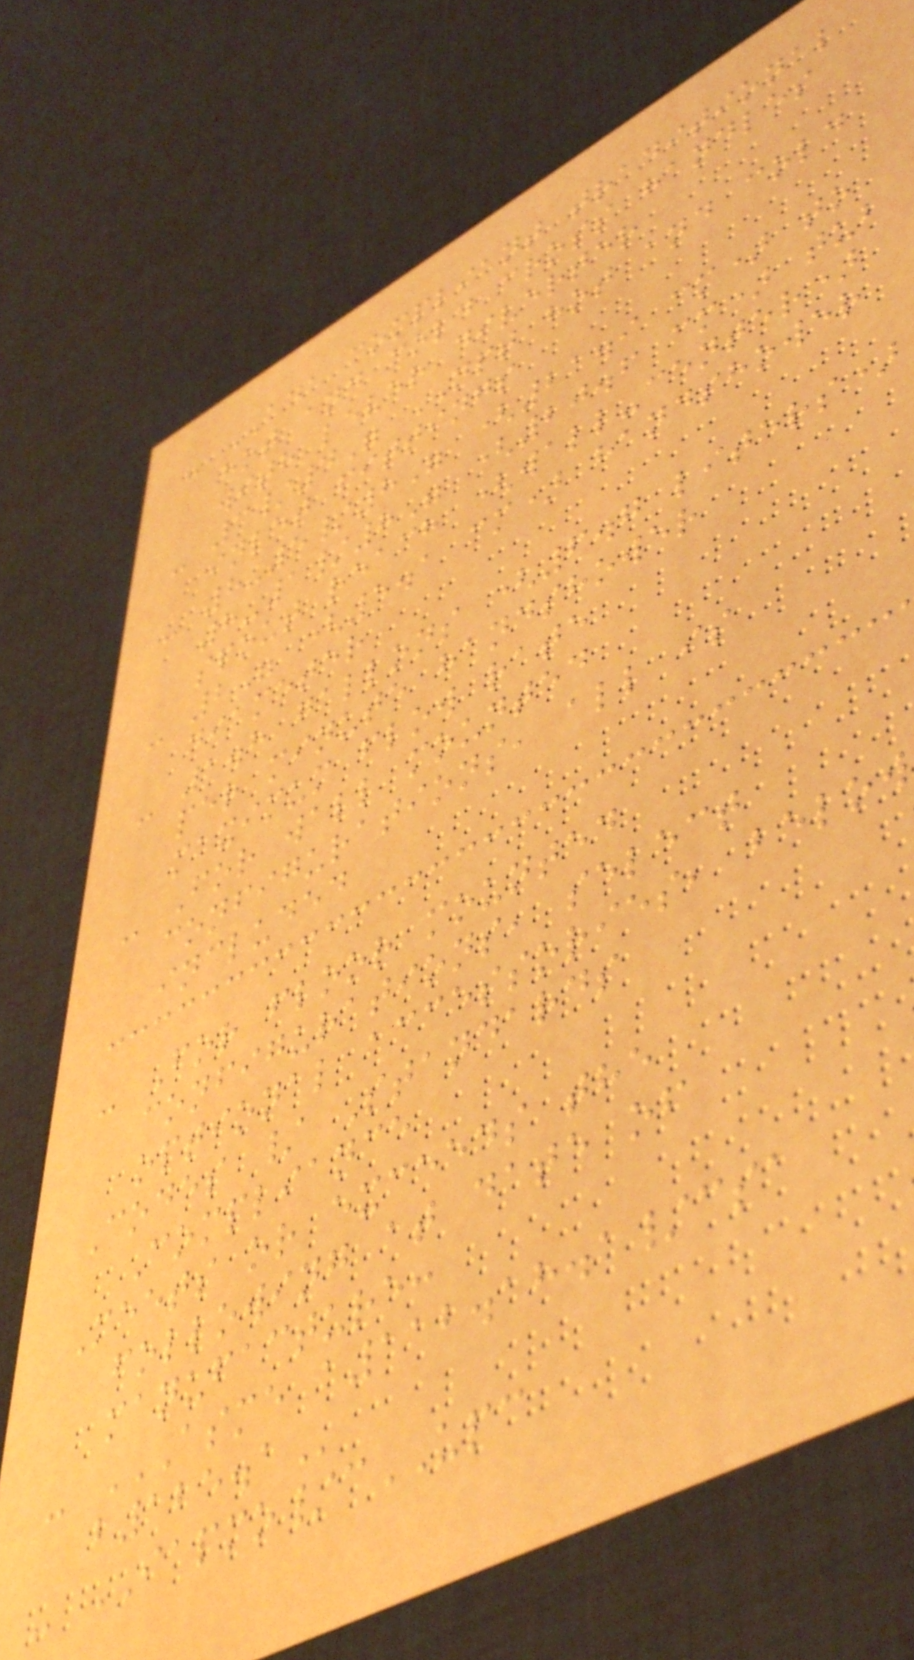- ADA compliant traditional
hot and cold cross handles
with lever diverter
- 3/4" NPT hot and cold
inlet fittings
- 8-5/8" (21.9 cm) to
8-1/8" (20.6 cm) tub
spout reach (wall-center)
- 2" (5.1 cm) handshower
diameter
- 1.8 gallons (6.7 liters)
per minute handshower
maximum flow rate
- For wall mounted
configurations, all is
included
- For floor mounted
configurations, select
optional accessories, below
Codes / Standards
Compliance
Meets or exceeds the
following at date of
manufacture:
- ASME A112.18.1/CSA
B125.1
- IAPMO/cUPC
